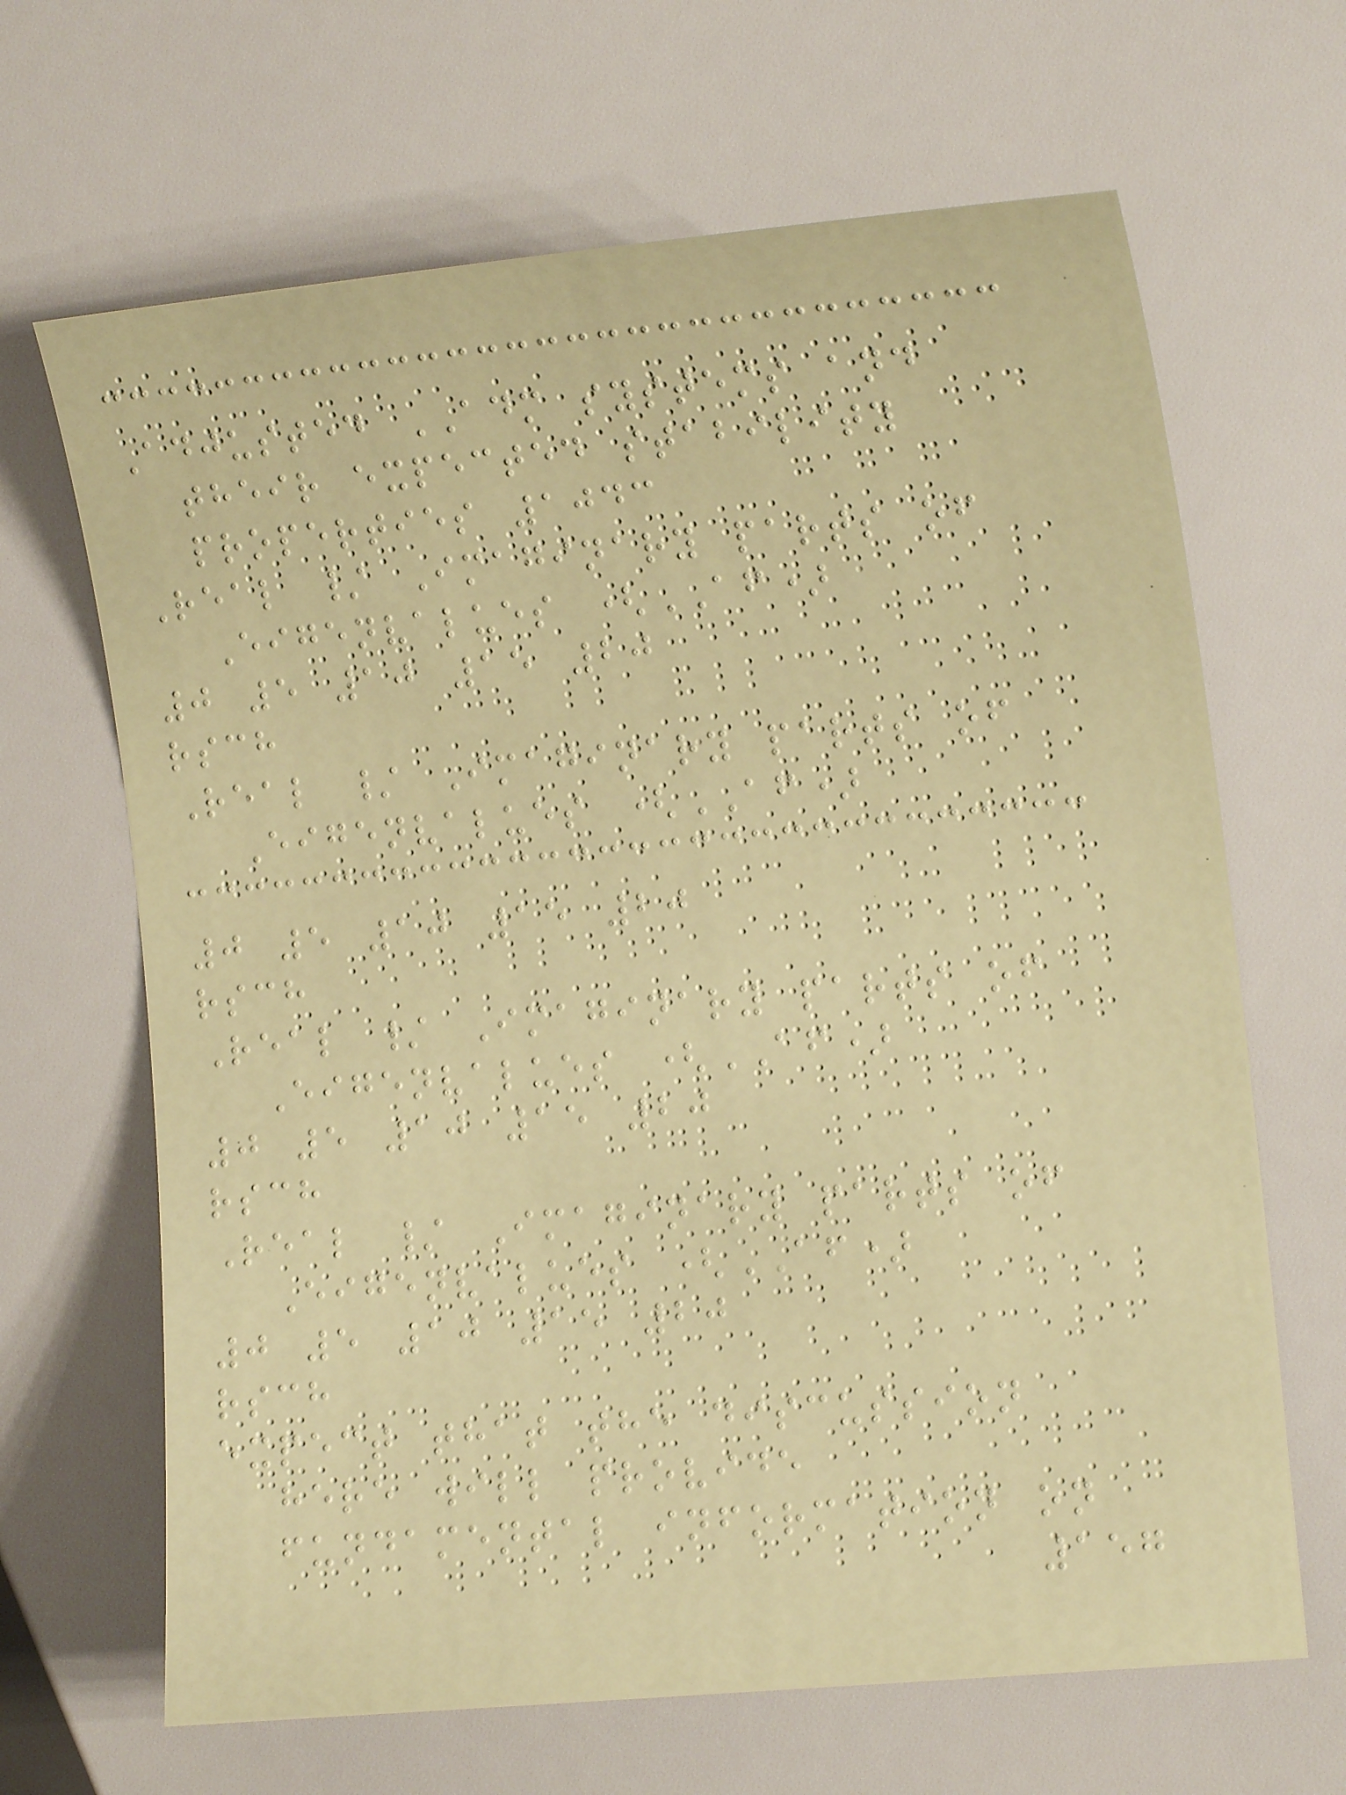Adjusted ADM systems and
their expected stability
properties 1043
Real / Imaginary parts of
Eigenvalues (AF)
0 5 10 15 20
rsch
Real / Imaginary parts of
Eigenvalues (AF)
0 5 10 15 20
rsch
Real / Imaginary parts of
Eigenvalues (AF)
0 5 10 15 20
rsch
Real / Imaginary parts of
Eigenvalues (AF)
0 5 10 15 20
rsch
expect that the discussion
here will provide
fundamental information on
157
